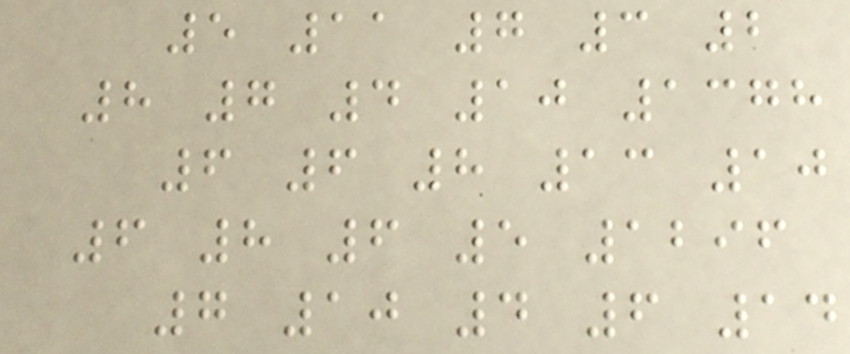5 11 7 3 2
8 7 4 10 1378
6 6 8 13 10
6 8 6 5 1296
7 10 4 6 14
